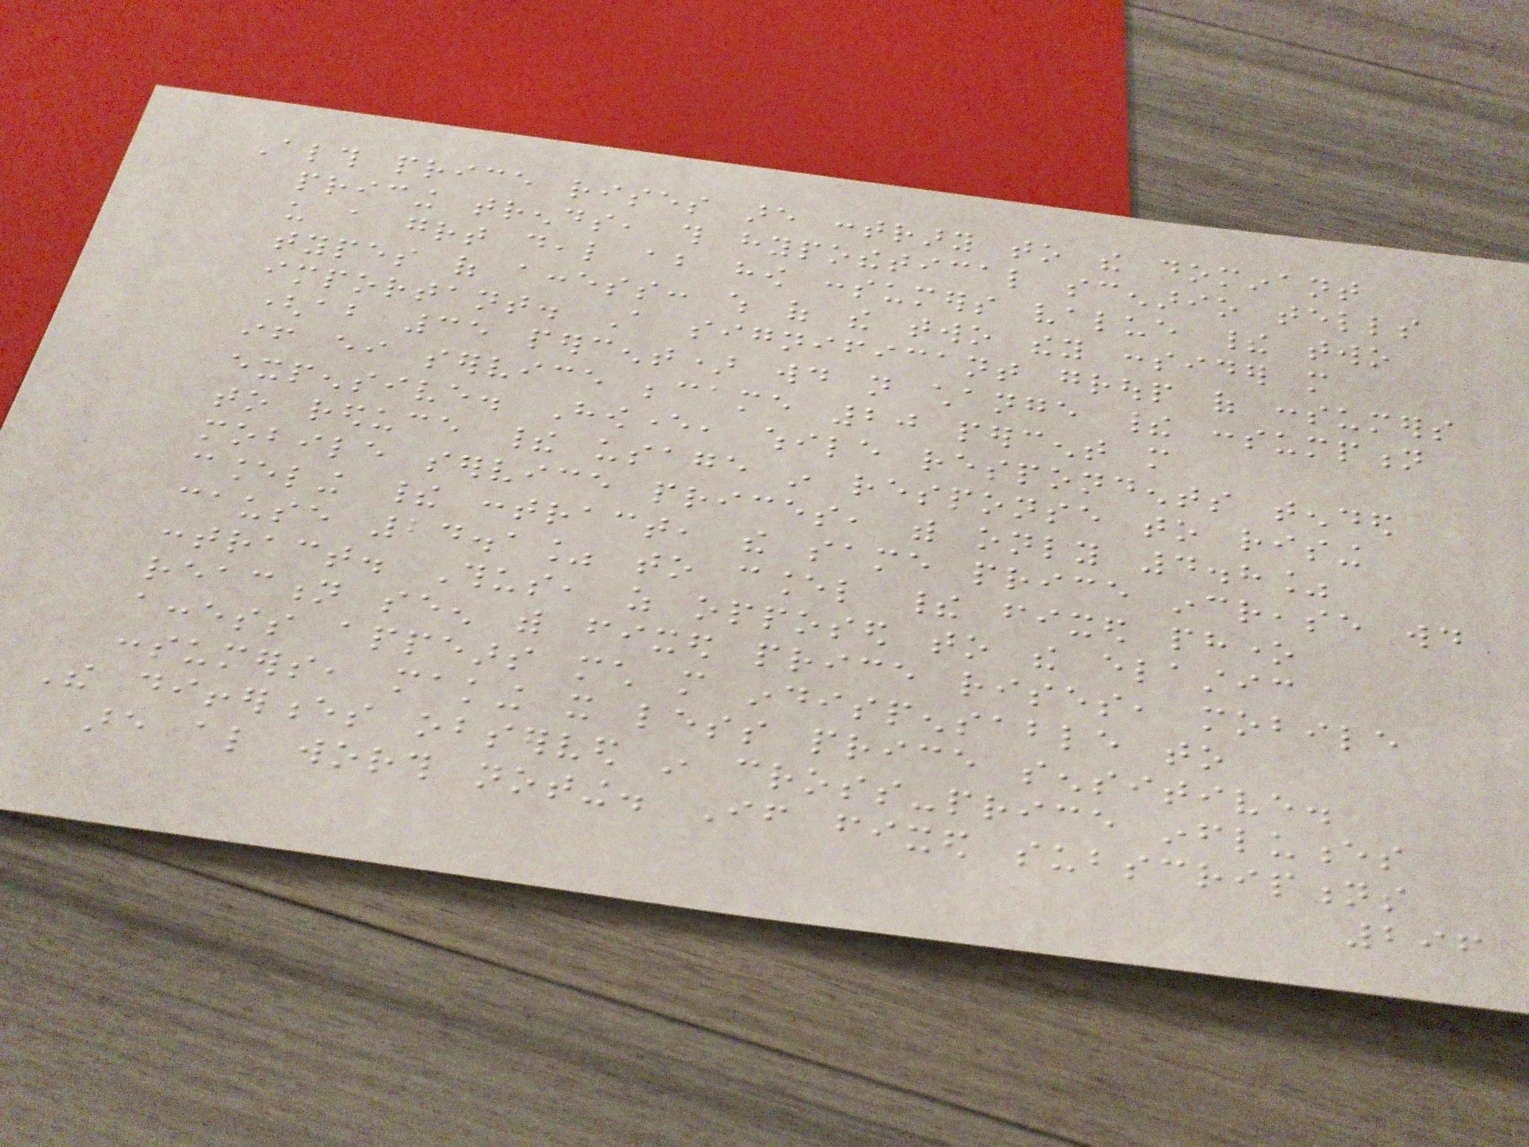Although price rises are contrary to the dominant
pricing trends, this hypothetical scenario tells
us a great deal about how consumers value their two
types of access: which of the two they consider more
important. A significant group of consumers
(about 35 percent) would not change their consumption
if either service became 20 percent more
expensive. However, while respondents tended
to reduce their usage in response to rising
mobile service prices, with only 4.8%
canceling their contract, the same price increase would
cause 24.1% to cancel their fixed phone
contract. Thus, as opposed to the elastic
reaction seen with fixed price rises, mobile
access appears much more indispensable to
consumers, making it less price sensitive.
The differences observed in cross-price influences
are also worth noting. If fixed subscriptions
296
